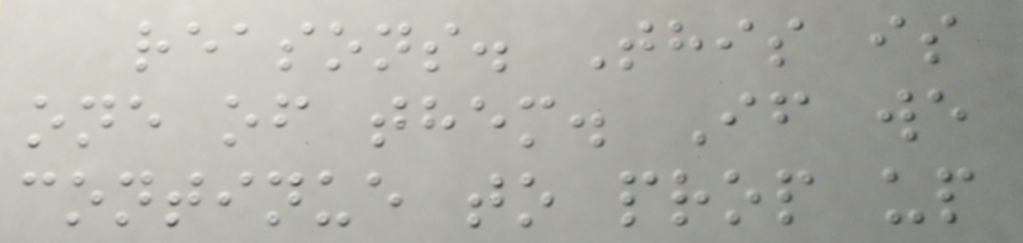reasons. This is
one of them. If we
continue to prop up
